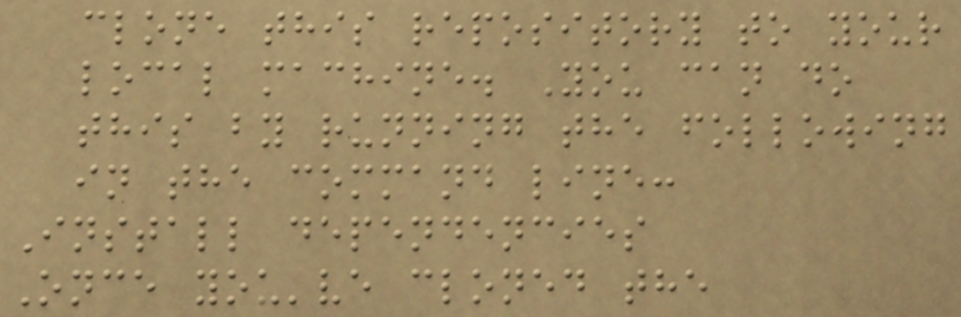clone this repository to your
local machine. You can do
this by running the following
in the command line:
Install dependencies
Once you've cloned the
